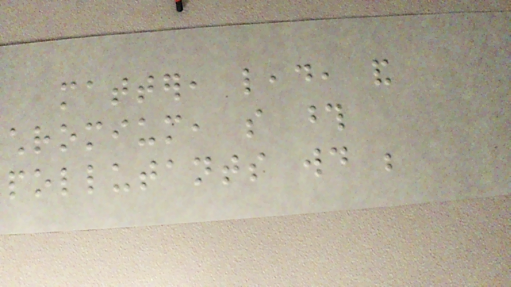matter, lead, and
chromium, so those
pollutants would be
